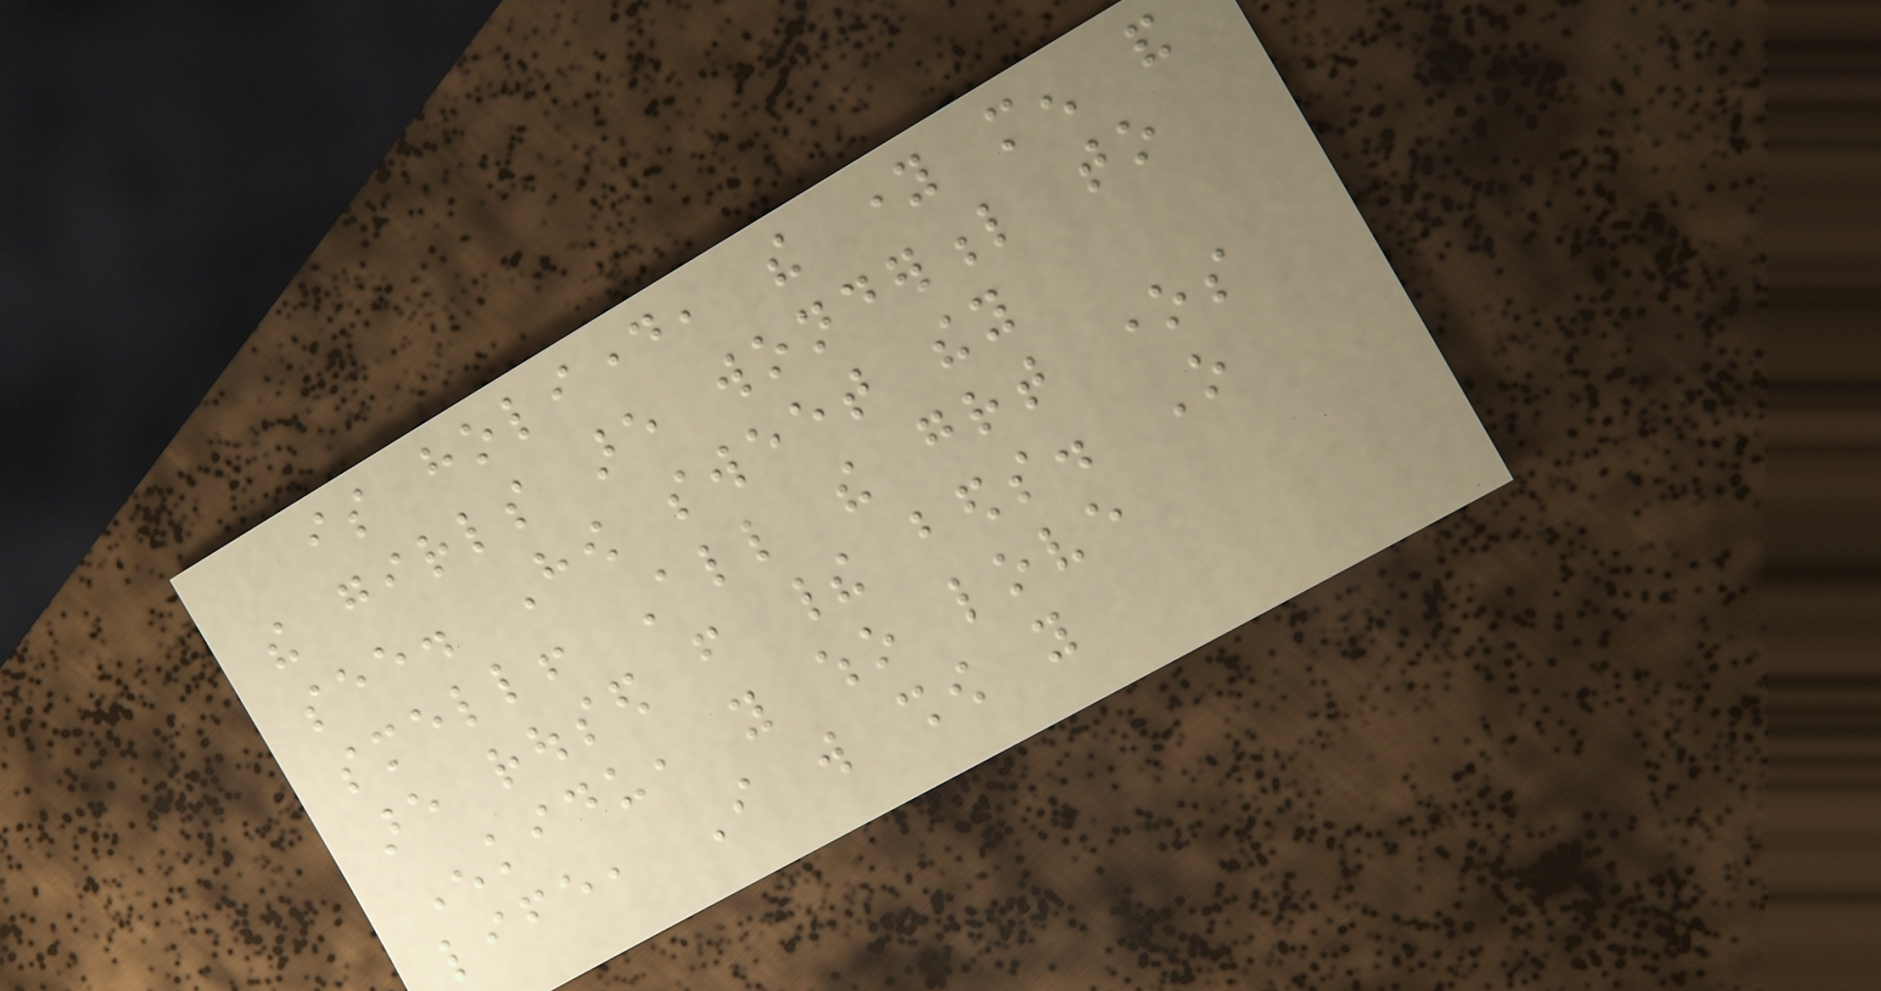is holiday, the young men and
the girls are wonderful to
see. How sweet they
smell! All the great ones
are roused from their beds. O
Enkidu, you who love
life, I will show you
